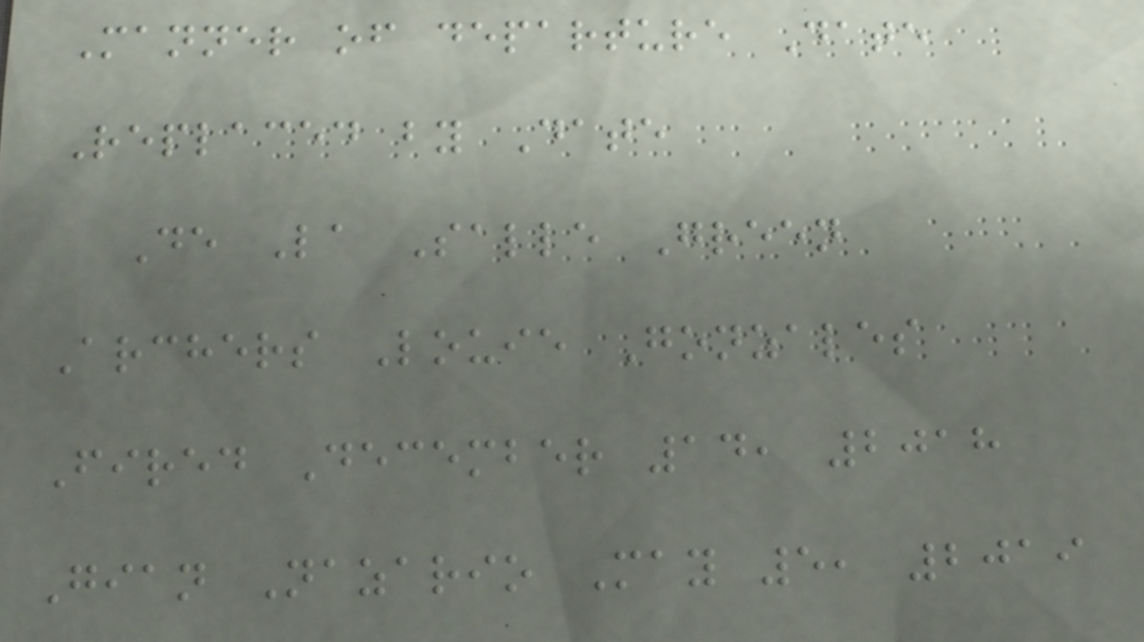Manner of departure Date
Replaced by Date
De La Salle Green
Archers Louie Gonzales
Fired December 14, 2018
Gian Nazario May 5, 2019
